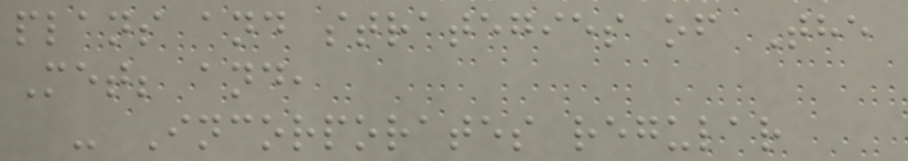plans and strategies of The
Met; and,
- Incorporates regular
